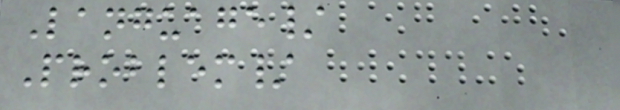Language/
Problem/
